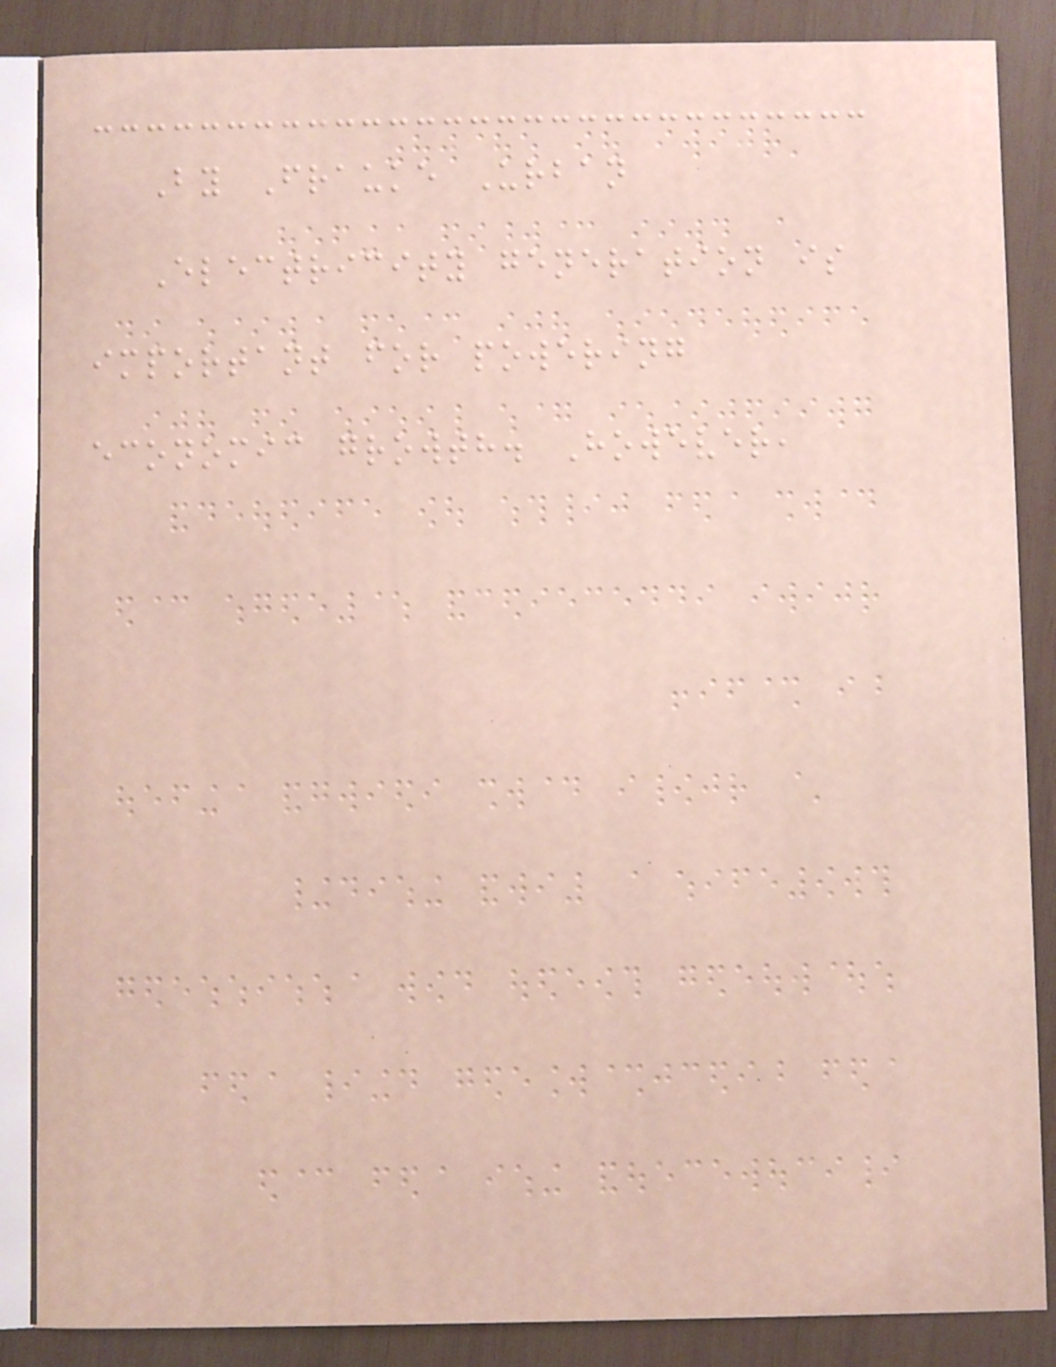By Frauke Urban
Electricity generation is
important for powering
economic growth. However,
